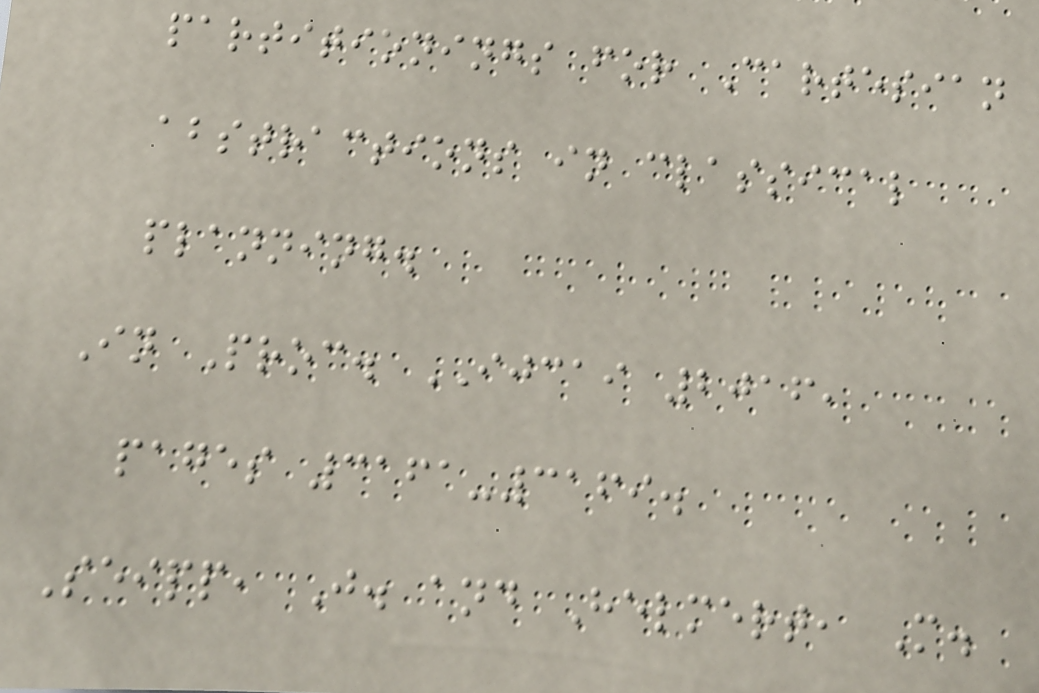partitionings for Cartesian
abstractions in classical
planning.
In Proc. IJCAI 2016,
pages 3161-3169.
Seipp, J. and Helmert, M.
